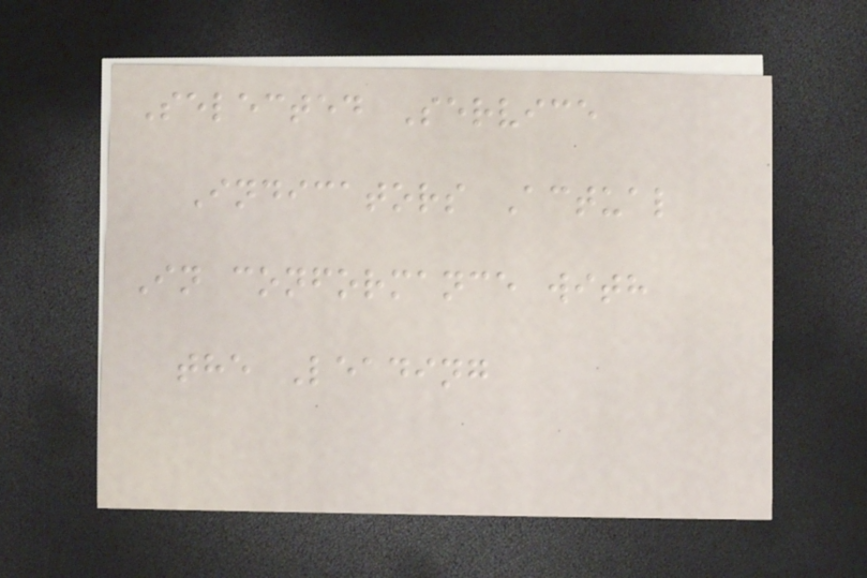Selected Service
Indicators Actual
In conformance with
the Leading
